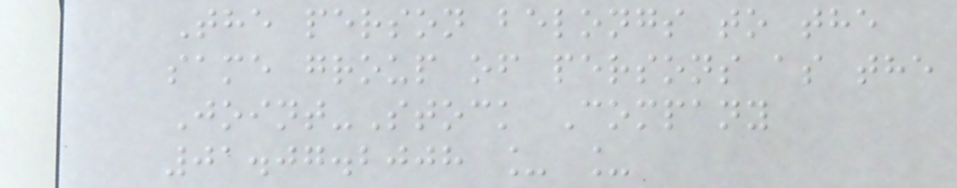The person belongs to the
same group of persons as the
Joint-Stock Company
01.07.2008 _ _
